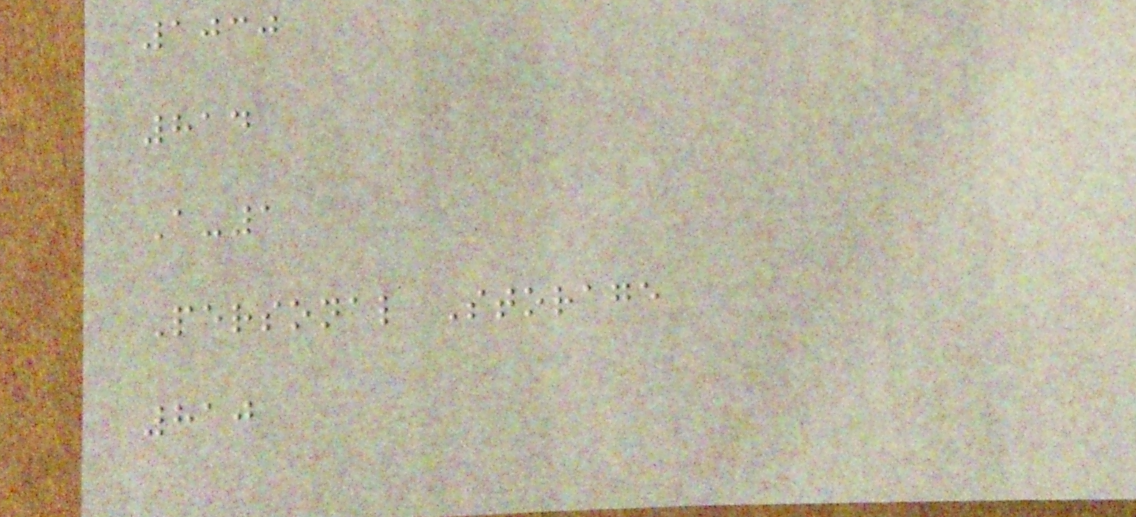1030
814
A-1
Personal Storage
810
